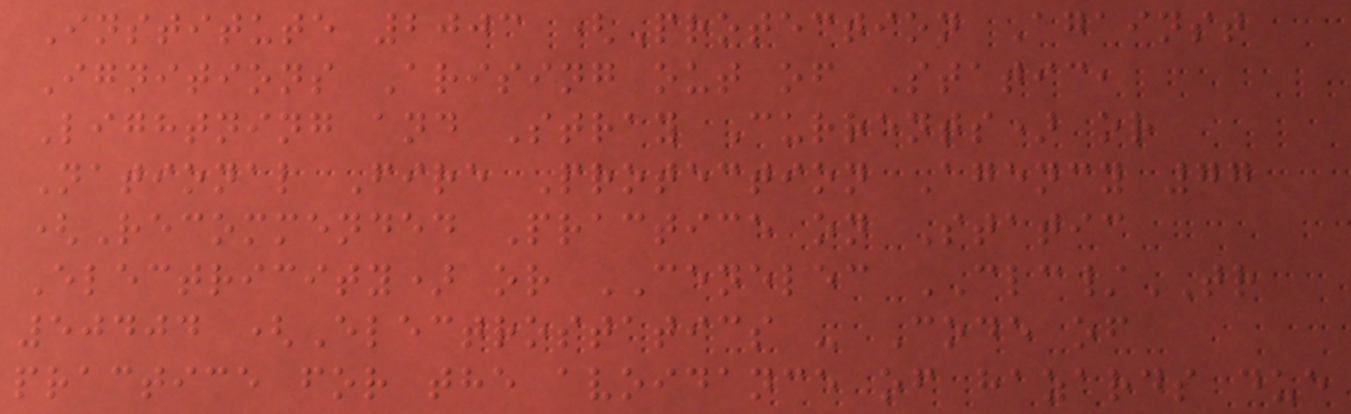Institute 2003 (Protection Against
Ignitions Arising out of Static,
Lightning and Stray Currents) or
National Fire Protection Agency 77
(Recommended Practice on Static
Electricity) or CENELEC CLC/TR
50404 (Electrostatics - Code of
practice for the avoidance of hazards due
